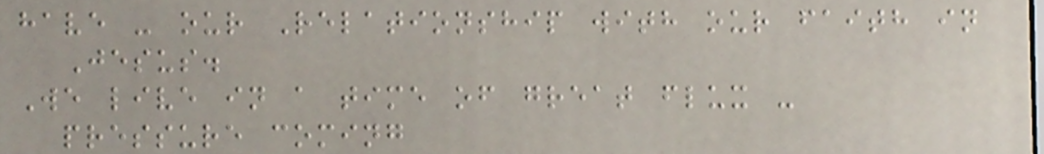have - our Relationship with our faith in
Jesus.
We live in a time of great flux -
pressure coming
